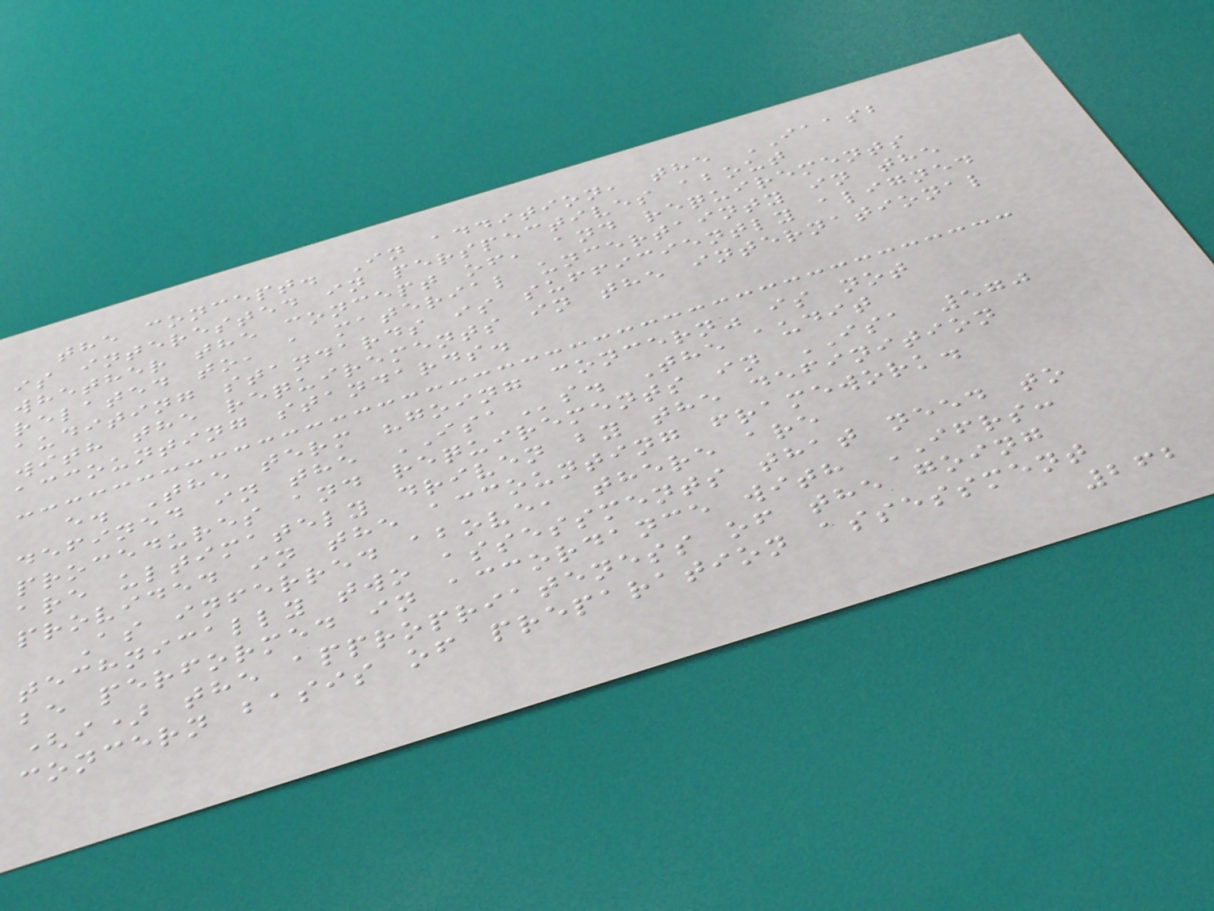the concept. In addition, the IAASB
is interested in perspectives about
whether the concept of, and requirements
related to, a material uncertainty in the
auditing standards is sufficiently aligned
with the requirements in the international
accounting standards.
e. The term "going concern" is not
defined in the ISAs. The audit
procedures and requirements in ISA 570
are ultimately driven by the definition
provided in the accounting framework.
As inferred above, there are
technically two assessments that need to
be performed in accordance with IFRS:
(i) the appropriateness of the going
concern basis of preparation assessment
262
